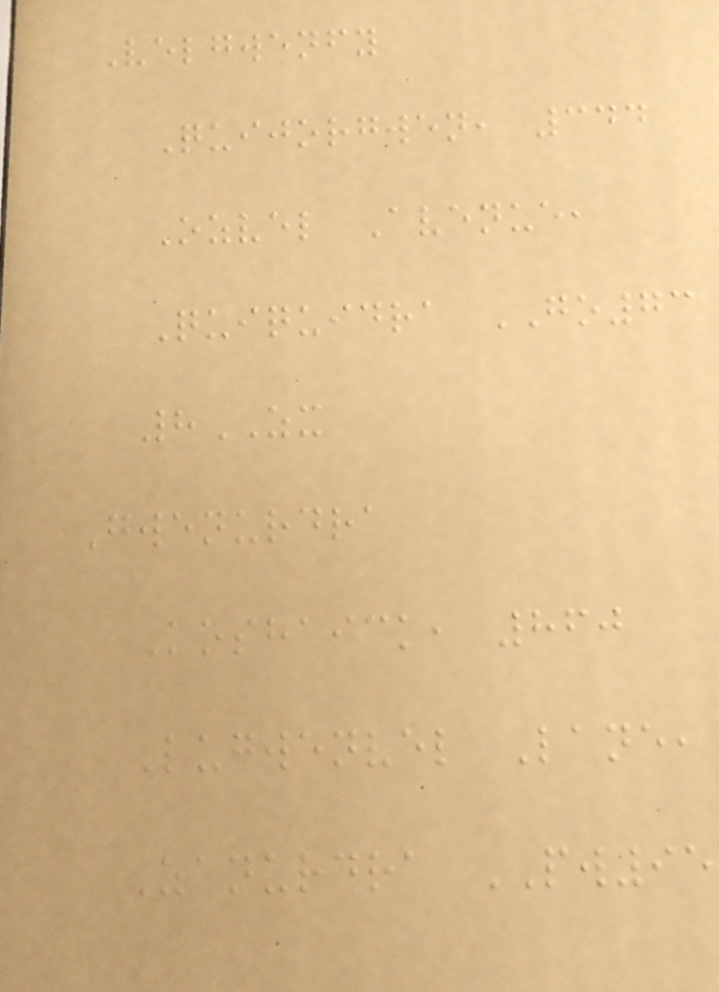Velgwenfy
Quijorgwen, 344
Ozvel Avenue,
Quiquidra GO73
8ZX
Gwenurdra
Koshaick, 860
Lugwenvel Lane,
Zanurdra PW95
